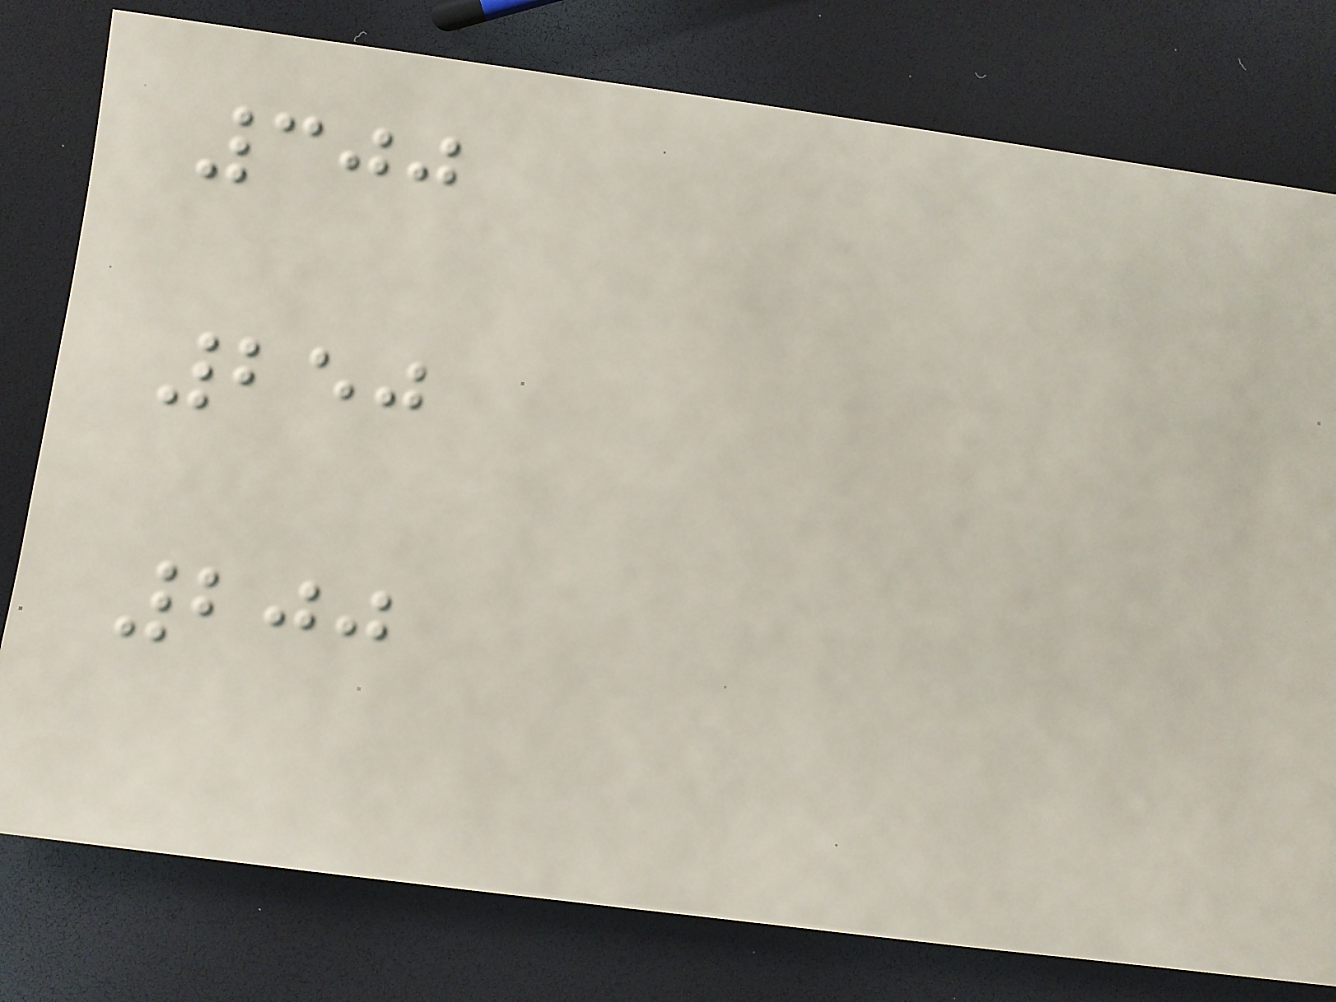300
250
200
